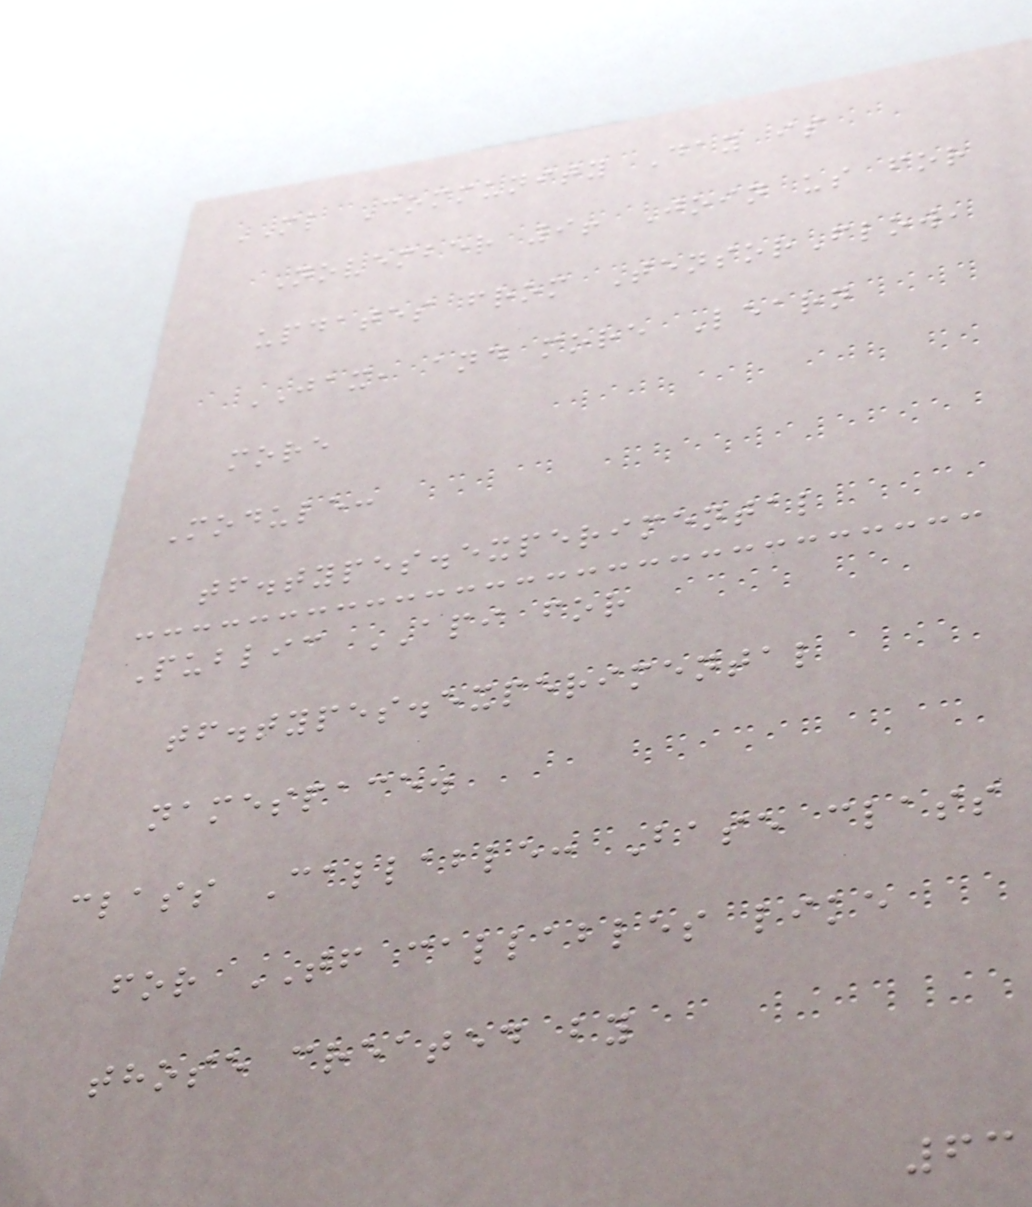ML Community Day is
November 9! Join us for
updates from TensorFlow,
JAX, and more Learn
more
Module:
tf.types.experimental
Public API for
tf.types.experimental
namespace.
class Callable: Base class
for TF callables like
those created by
63
